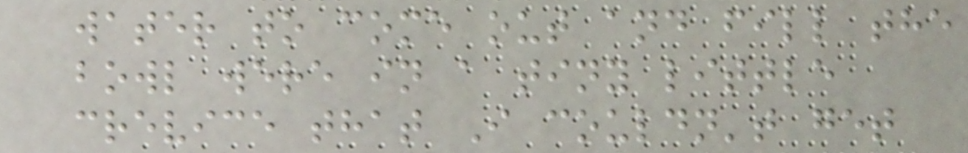water to come out and fill the
bowl were in a tiny little
crevice that I couldn't get
